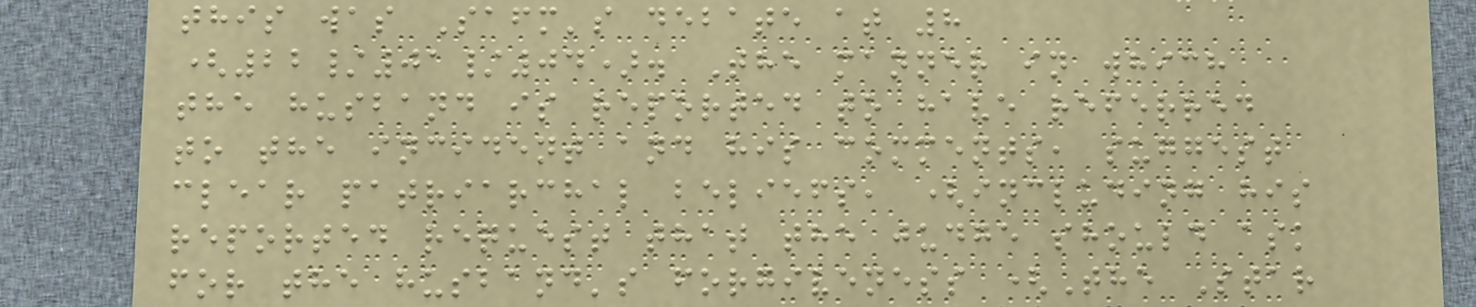this was Safm's debate at 8
(22/01/04). The manner in which
the husband is reported to have referred
to the incident and his comments, suggest
clear patriarchal beliefs, (including his
reported request that the judge should ask
for the husband's forgiveness (The Star
